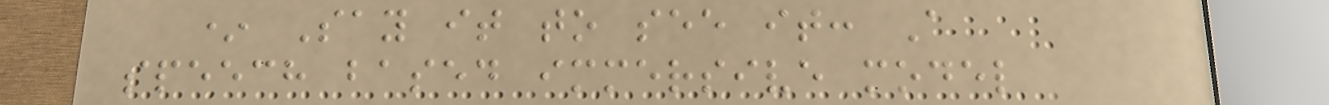* Say it to see it: A
speech based immersive model
